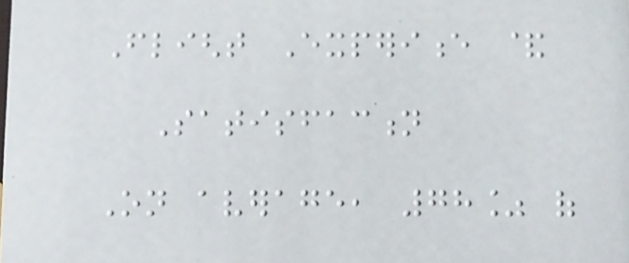Flight Experience &
Satisfaction
On average, 78% of
